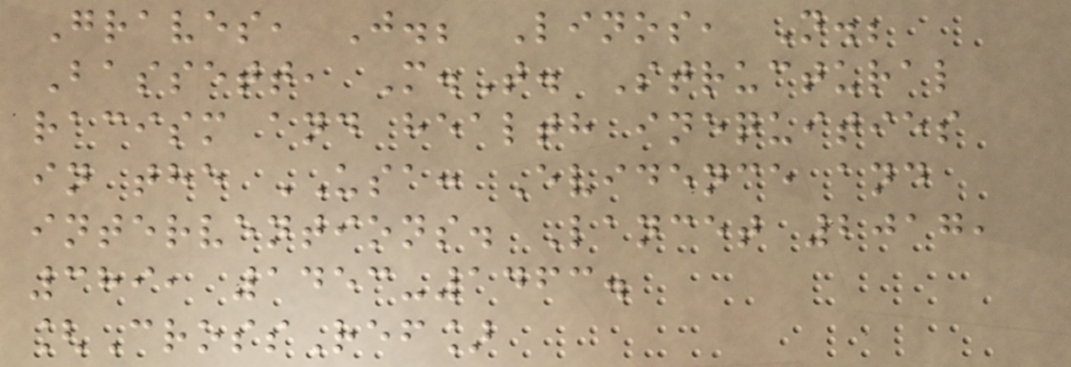Graves, J.; Linos, N.;
Bassett, M.T. Structural
racism and health inequities
in the USA: Evidence and
interventions. Lancet 2017,
389, 1453-1463.
[CrossRef]
